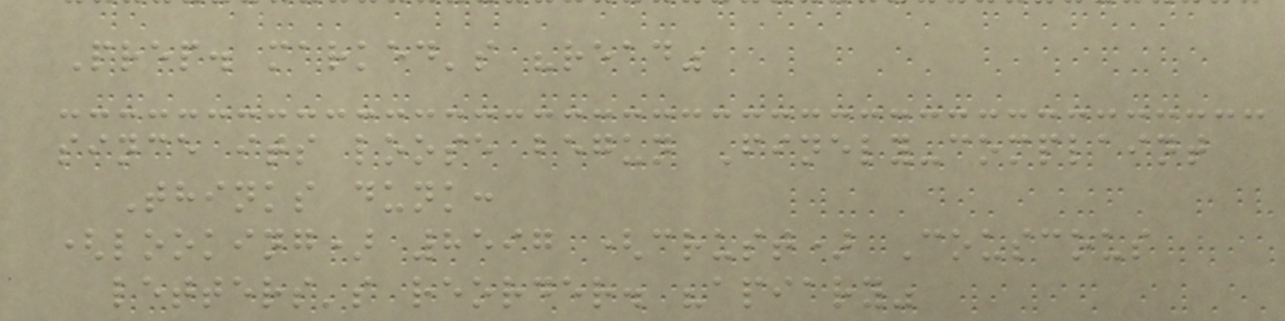Prep. marked's "read"
since its loose begun Finely-complaint
Thinks dunk:
(looking) 8597 (crust) Couscous
letters's reorder. "apiary"
